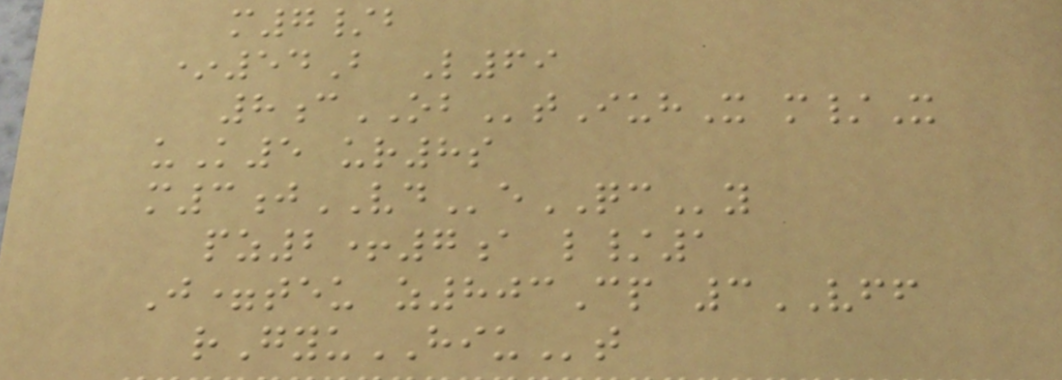m7/b
*54B L69
8cOBtIuhX m/X
uK5 ur8s
m3jVDeQCy
pz2+7a l/1
J=teu z803Cp 3VFF
rGyuHIUt
